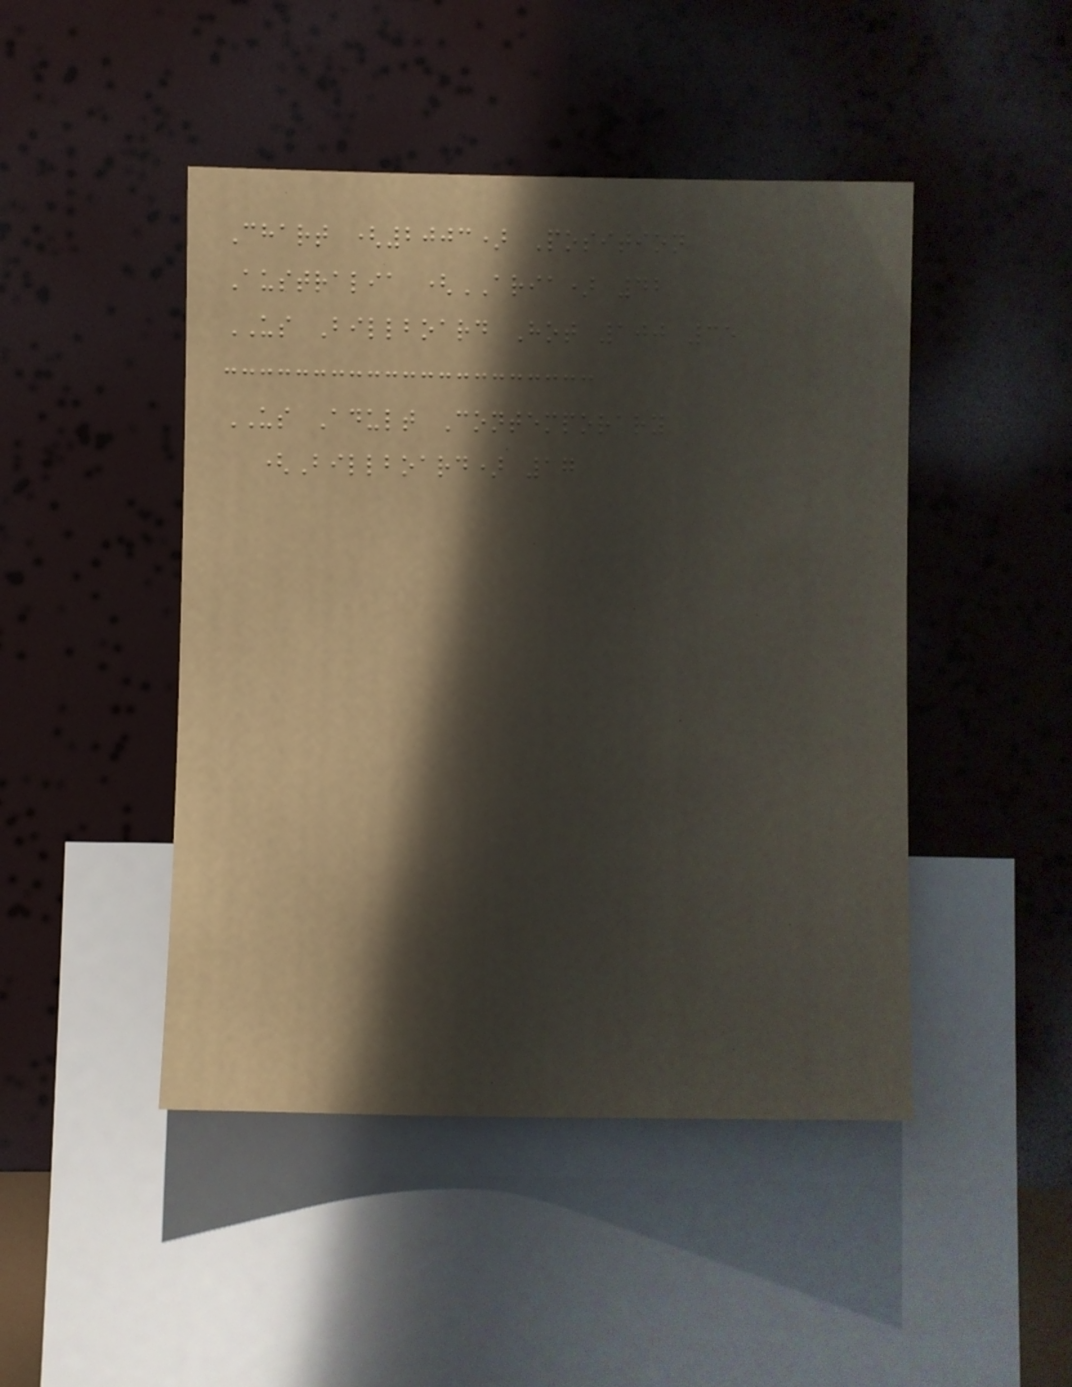Chart (2003) Position
Australia (ARIA) 42
US Billboard Hot 100 35
US Adult Contemporary
(Billboard) 17
